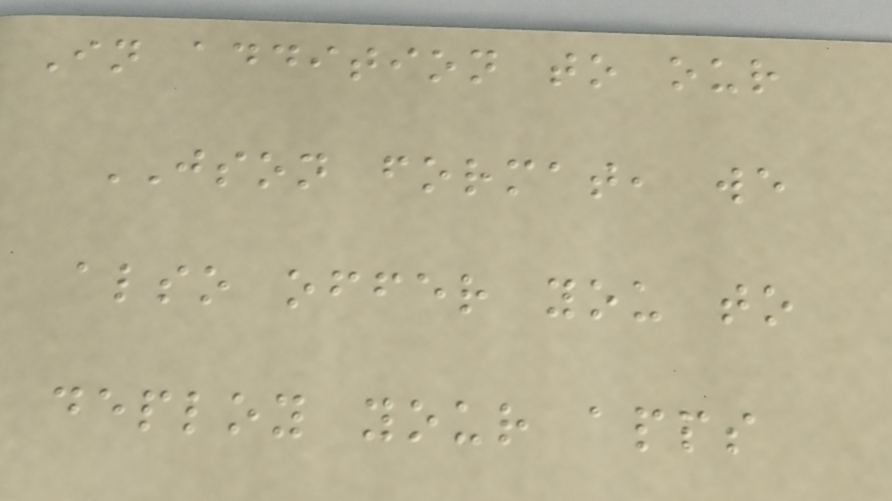In addition to our
JSON format, we
also offer you to
deploy your apps
